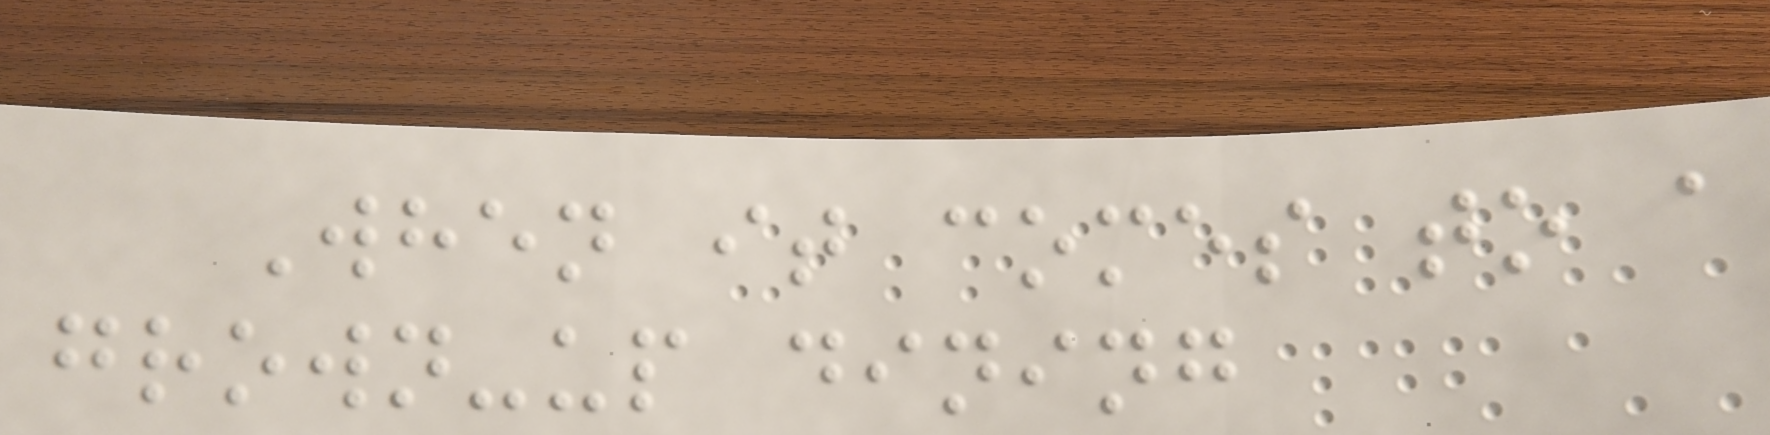When it comes to a
grown-up dining
